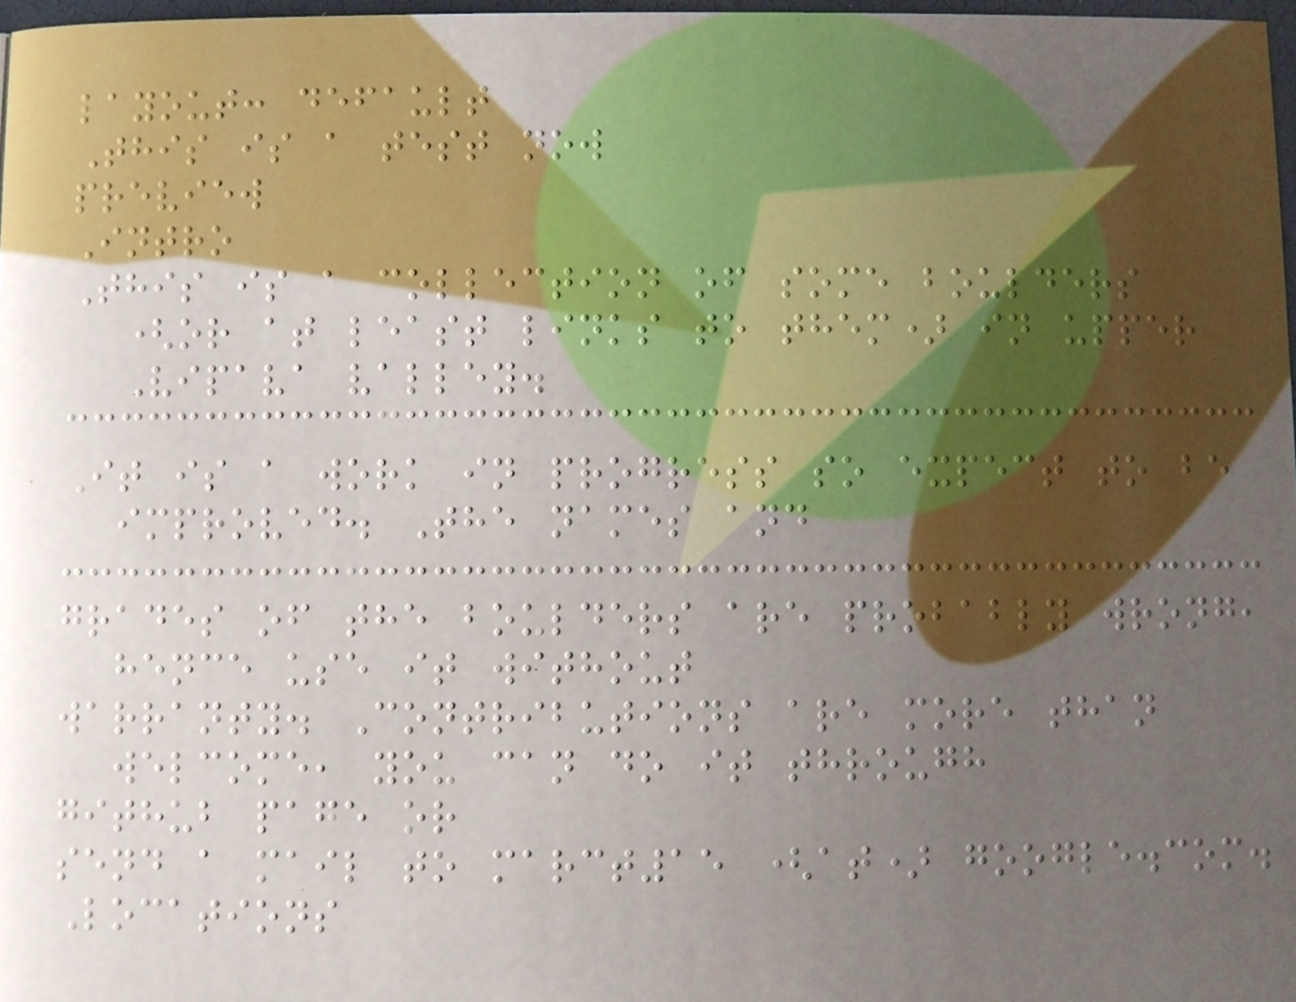layout: default
This is a test now
preview
Intro
This is a collection of some boulders
(or at least links to them) in upper
Vipava valley.
It is a work in progress so expect to be
improved. The names and
grades of the boulders are probably wrong,
hence use it without
warranty. Contributions are more than
welcome, you can do it through
github page or
send a mail to marct15 (at) google.com.
Locations
